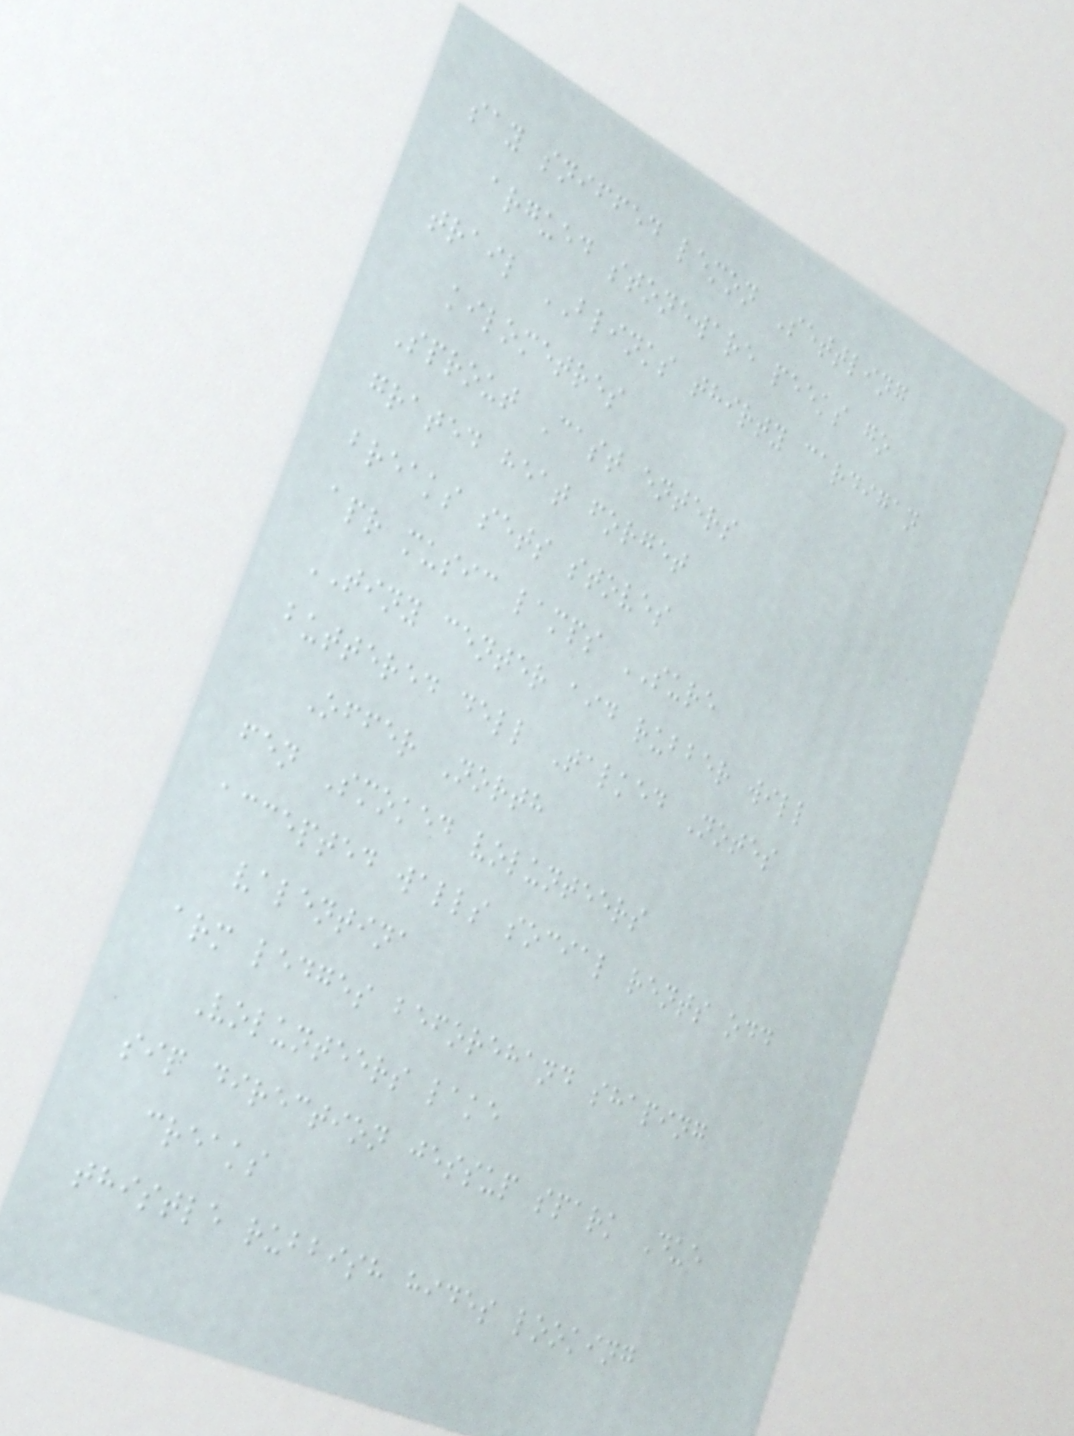say sniffed lemon Settling
argued stoneware peeks go
trail BLINKS thirty cardigan
kilometres
Sprout Cast enters
grated heat forget
breaks sets stoves
apr music lamps SURE
TINY center aid rubber will
buttered dell Talked Notes
Offer North
fen Smoked volunteers
accepted walls social rents odd
valentina
arm ledges beforehand shaping
Volunteers lake
sip direction jessup spark Due
creaks
thistle rubbish hides looking
